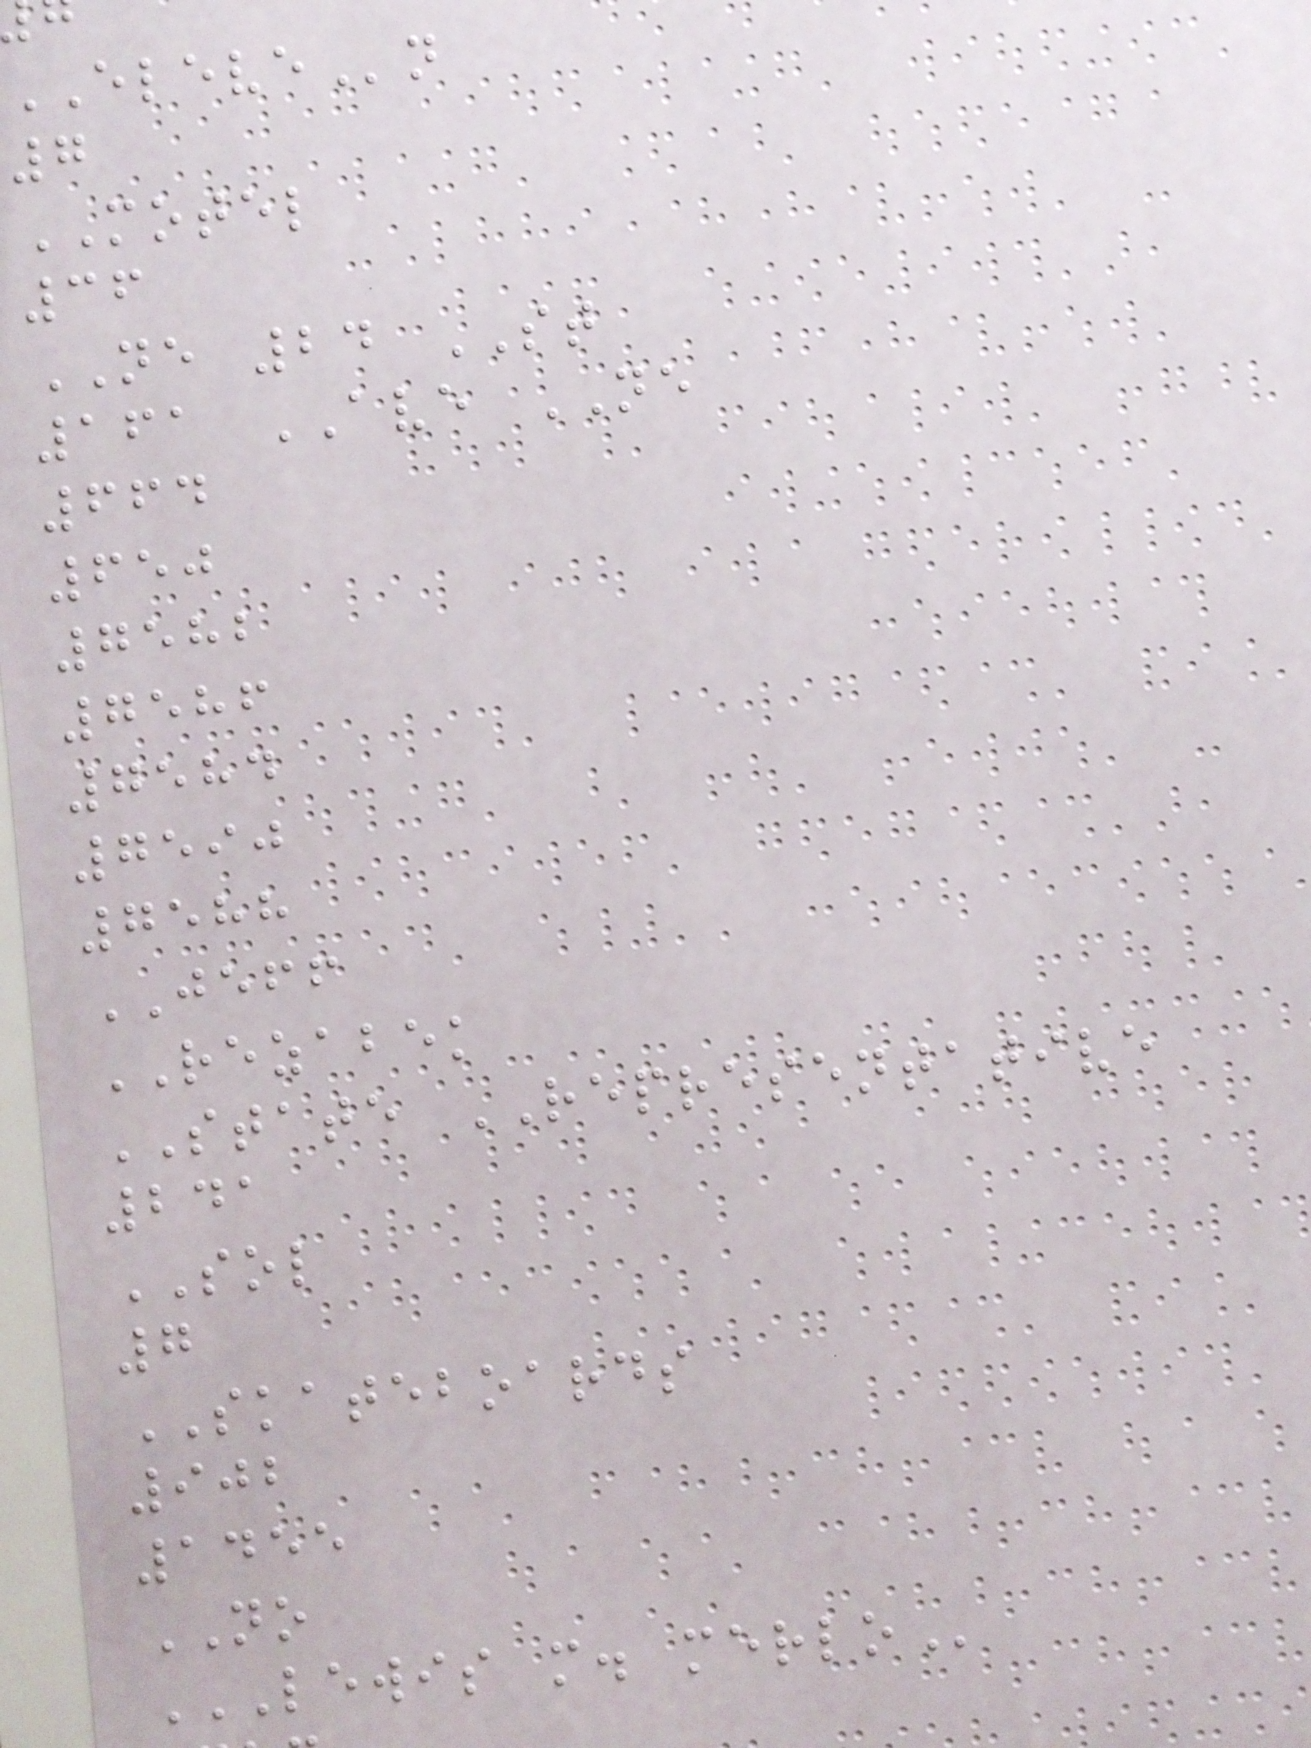ELEVEn
7
MOTEL
36
NE 24 ST
161 AVE NE
664
650
7582
7586
7584
7590
7588
JEFF
REZABEK
STATE REPRESENTATIVE
241
SOL
7
SKATEBOARDS
902
1455
NO
LEWIS M. MERLO
